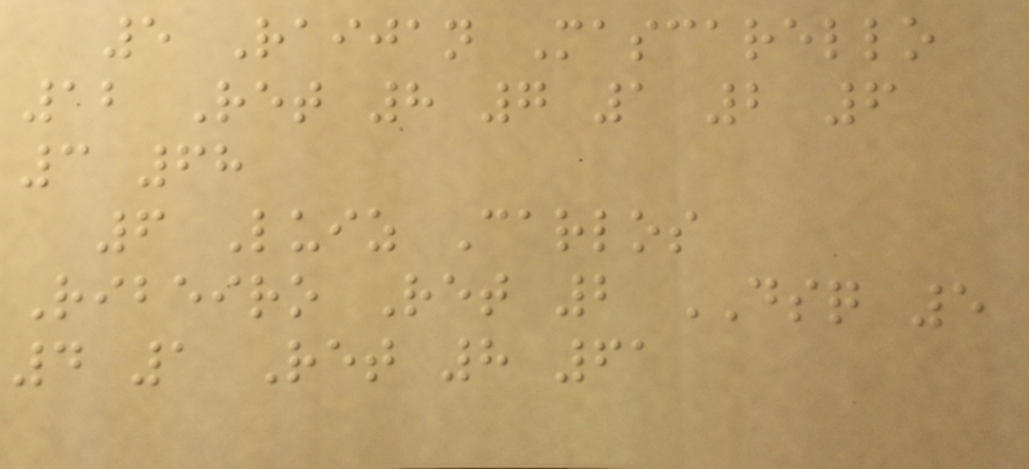5 Raijan Mascarello
12 Ret 8 7 1 2 6
3 68
6 Luiz Carlos
Ribeiro Ret 2 DSQ 5
4 1 Ret 8 61
